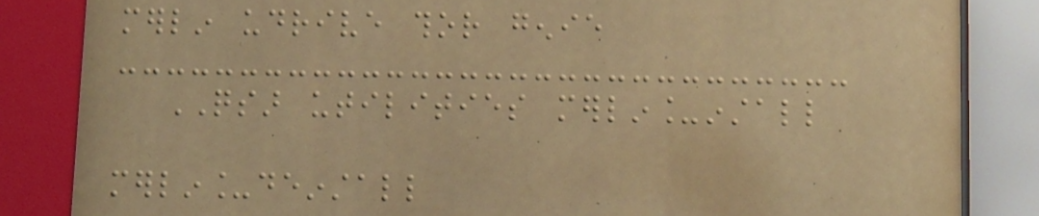merlin udrive thor genie
QSAR utilities merlin_install
merlin_deinstall
